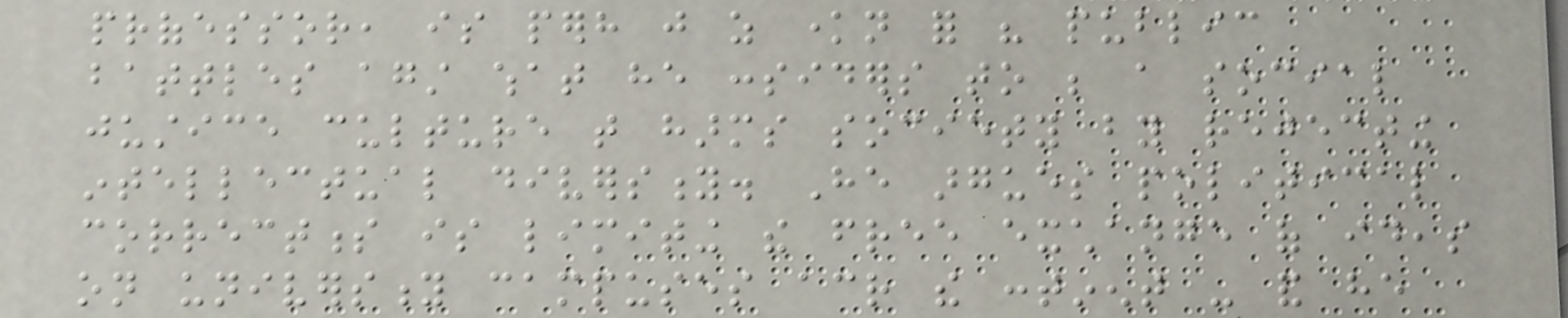professor, is perhaps just as known for his public
battles against what he considers to be a social
justice culture that harms society by rejecting
intellectual diversity. He argues political
correctness is limiting the free exchange of ideas
on university campuses across the continent - and he
